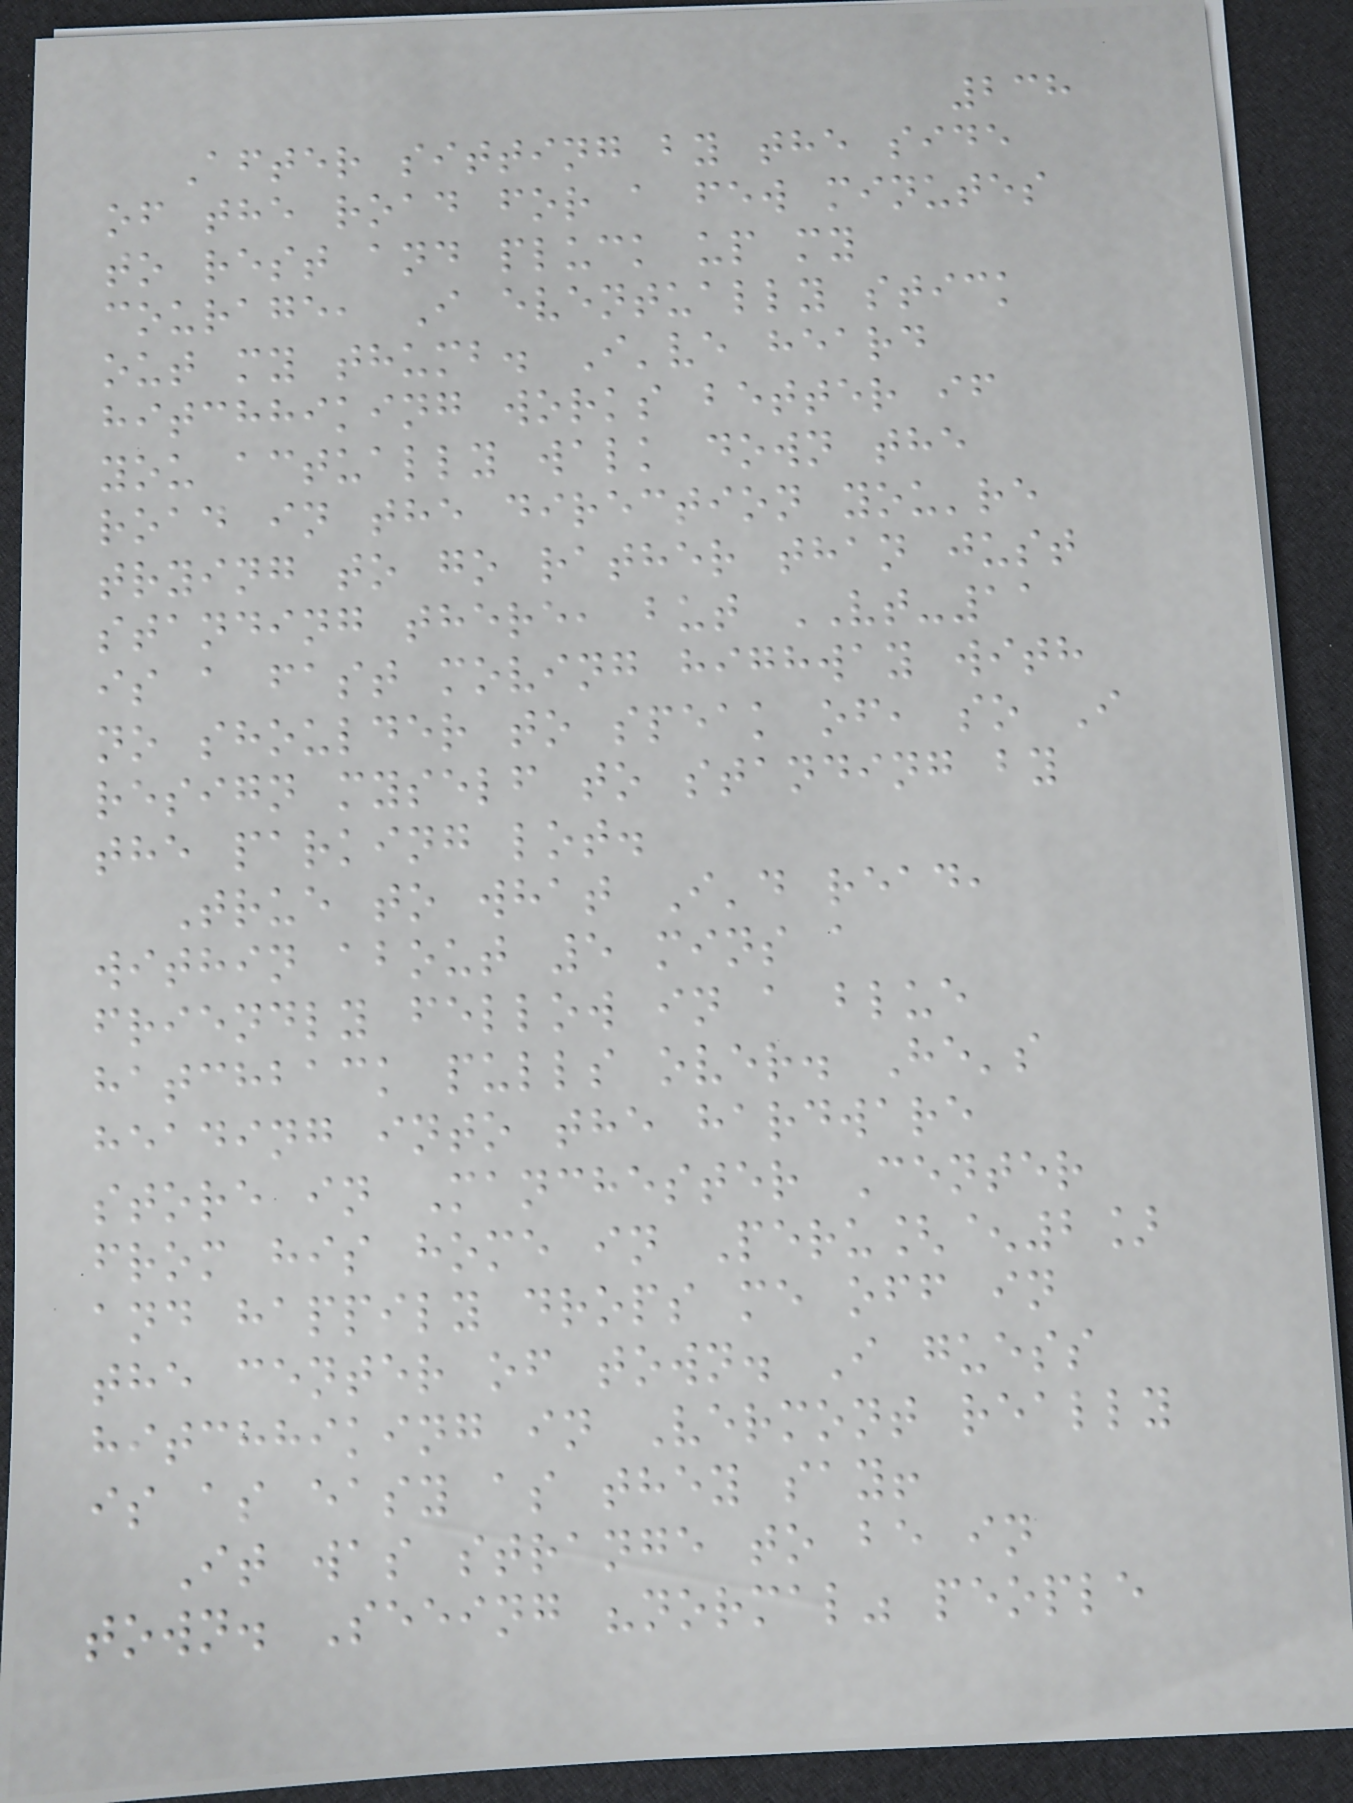238
After sitting by the side
of the road for a few minutes
to rest and pluck up my
courage, I eventually stick
out my thumb. I've heard
hitchhiking works better if
you actually walk down the
road in the direction you're
trying to go rather than just
standing there, but VT-11
is a fast moving highway with
no shoulder to speak of, so I
resign myself to standing by
the parking lot.
True to what I'd read,
within about 5 mins a
friendly fellow in a blue
hatchback pulls over. He's
heading into the hardware
store in Manchester Center
from his home in Peru[^2]
and happily drops me off in
the center of town. I guess
hitchhiking in Vermont really
is as easy as they say!
It was strange to be in
town. Seeing "normal" people
